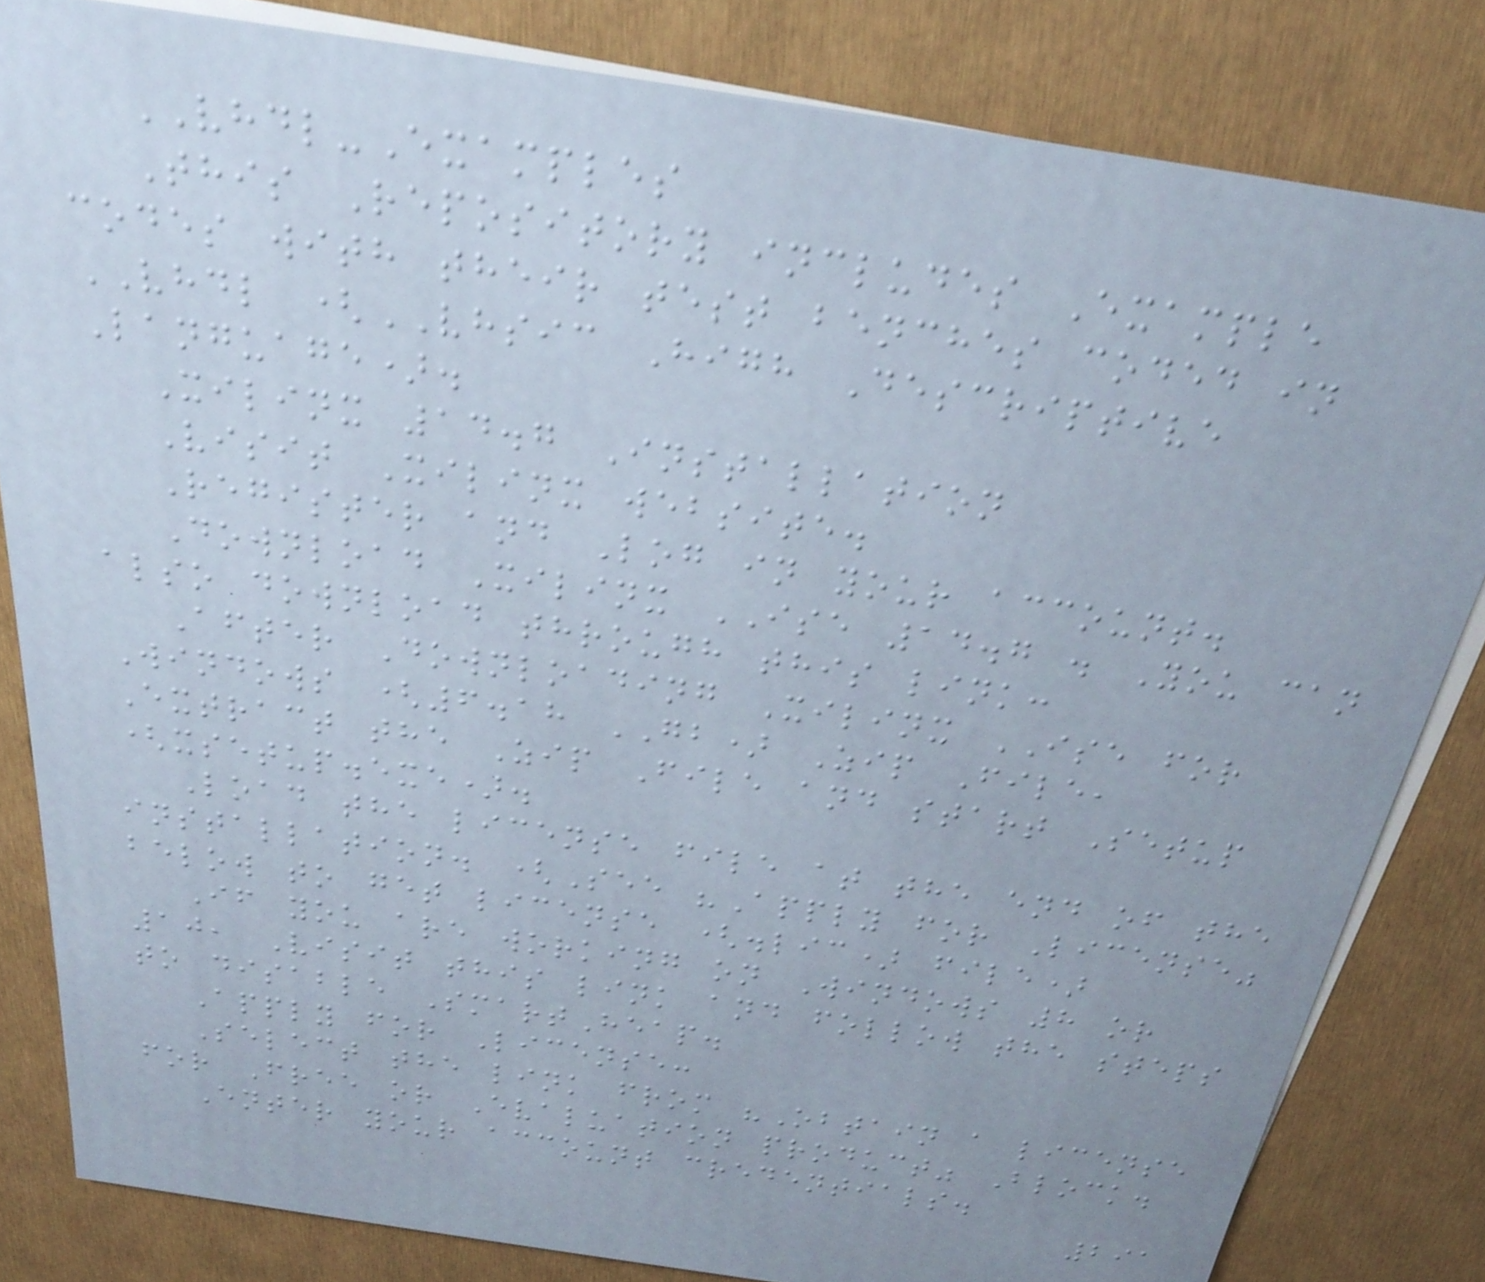VHDL-Examples
This Repository includes Example
codes with their test benches coded in
VHDL (VHSIC High Descriptive
Language).
Xilinx 14.7 Installation
Visit Xilinx website.
Register and Log in your account.
Download Xilinx ISE 14.7 . You can
also download through this link:
After Downloading Xilinx ISE for
Windows (6.18 GB) Zip File,
Extract the Zip File and start Setup
(xsetup.exe).
Load the license file at the end of the
installation. (See "Apply for License"
below to get license (.lic) file)
If you are working on Windows 8 or
10, Visit this link and follow the steps
to disable SmartHeap.
Apply for License:
Select the link from "Obtain a license
for Free or Evaluation product" Block.
Enter your account credentials.
291
